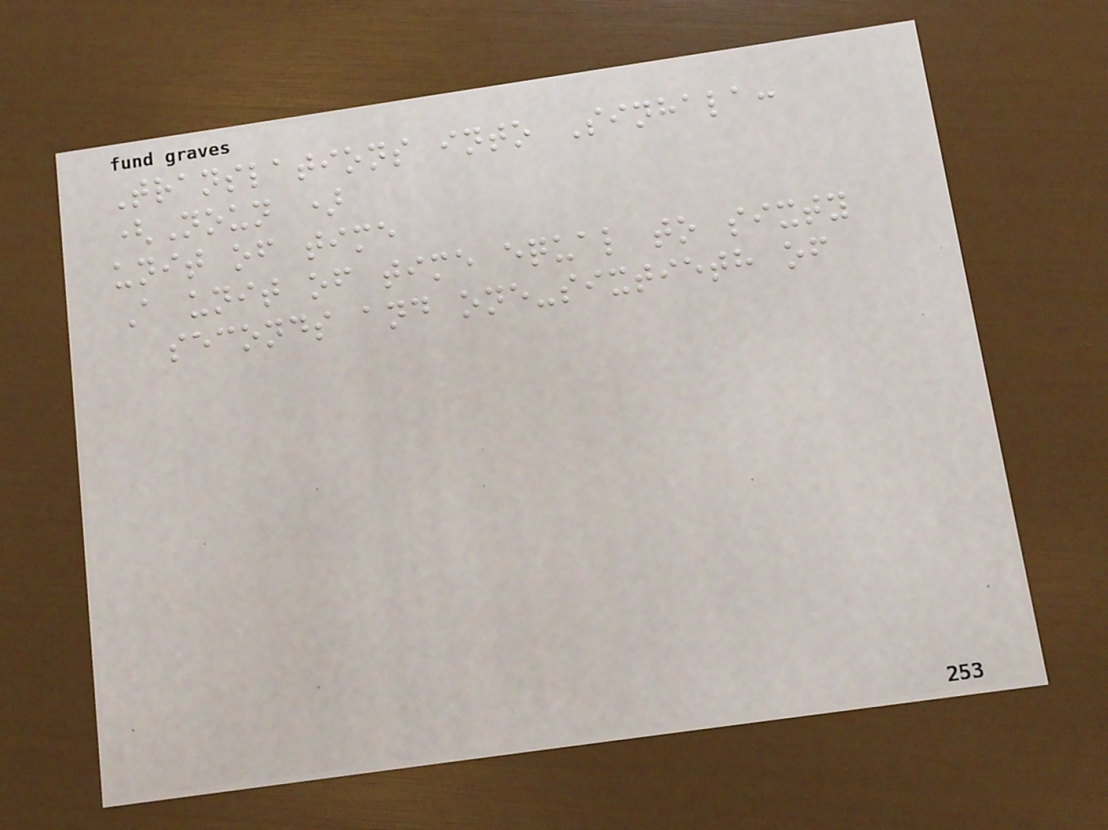Translations into Sinhala:
(Noun )
unit of time
A unit of time equal to sixty
seconds and one-sixtieth of
